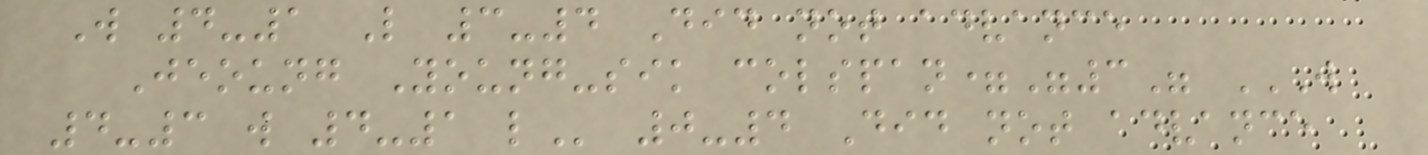W 4-1 L 3-4 Did not advance
Jeoung Young-sik colspan="3" W
4-3 W 4-1 L 0-4 Did not advance
